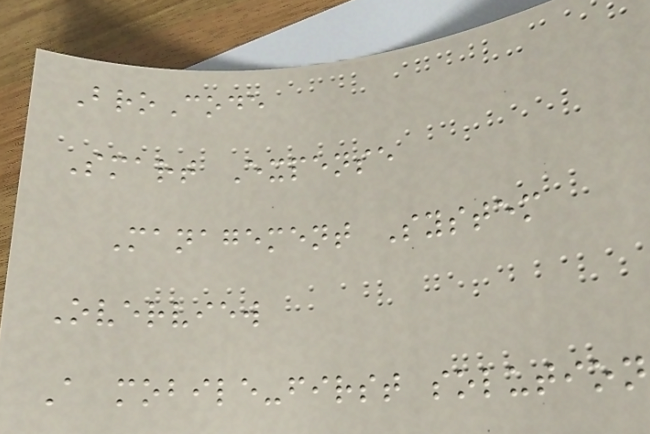BroCode
Smart Expense
Management System
Overview
A mobile-first solution
